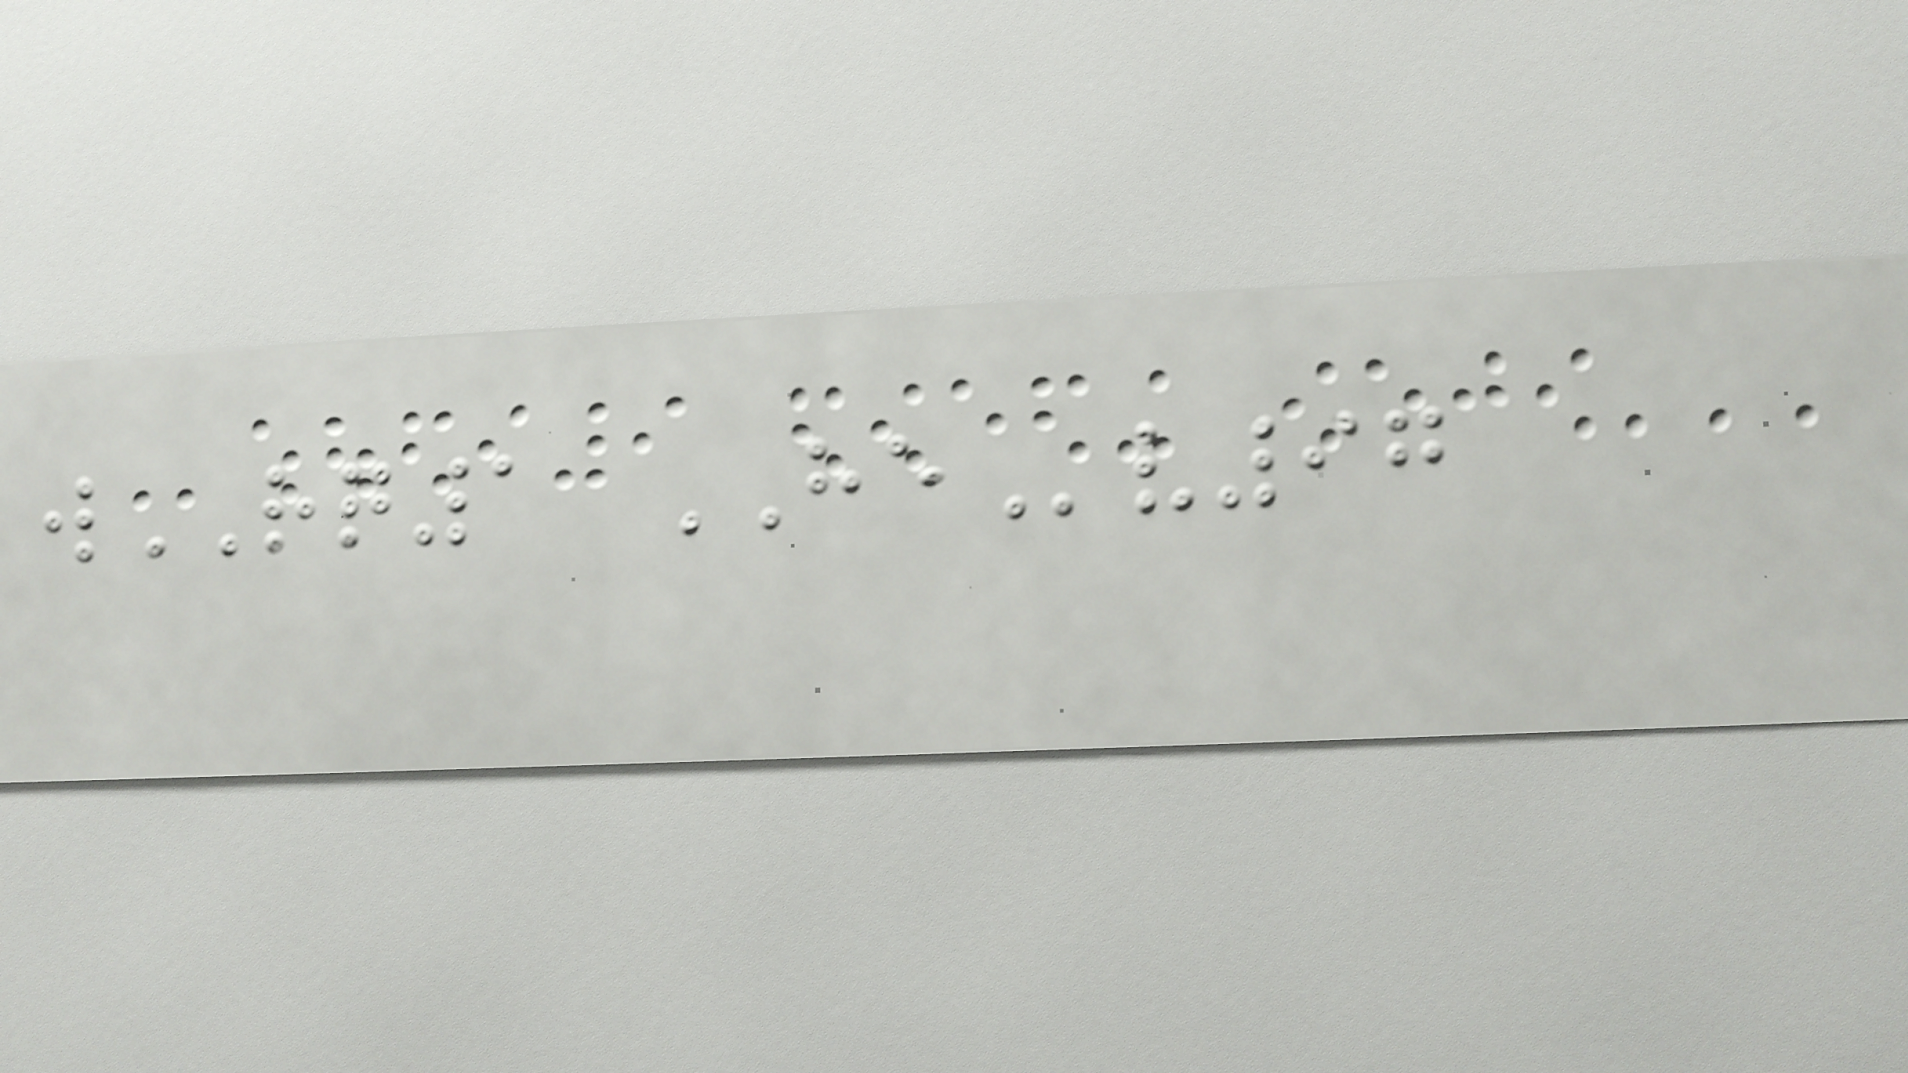wRQ1 HEv97
